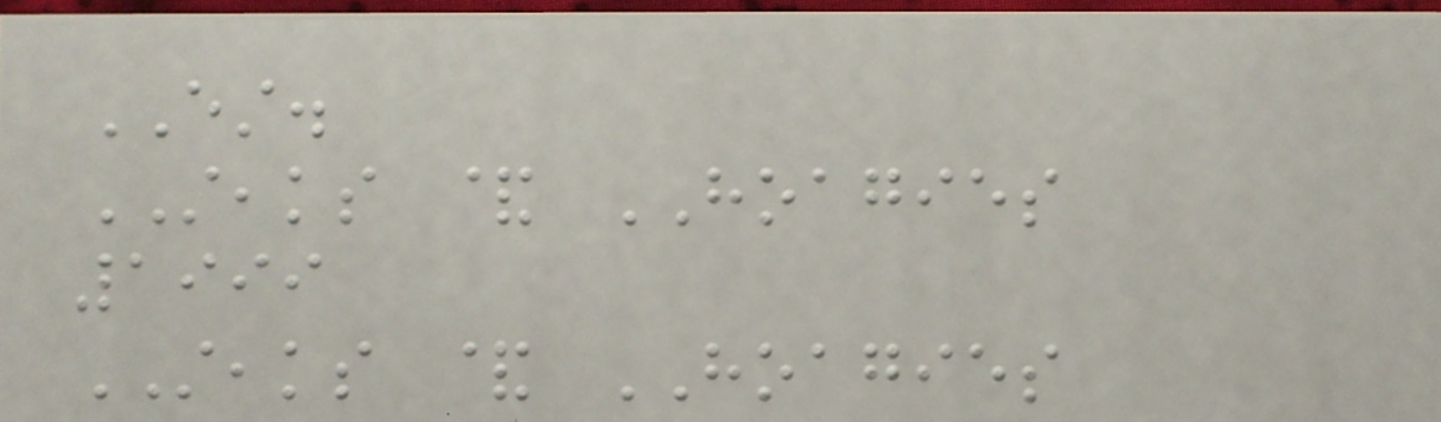EST.
STEAKS & HOAGIES
1999
STEAKS & HOAGIES
